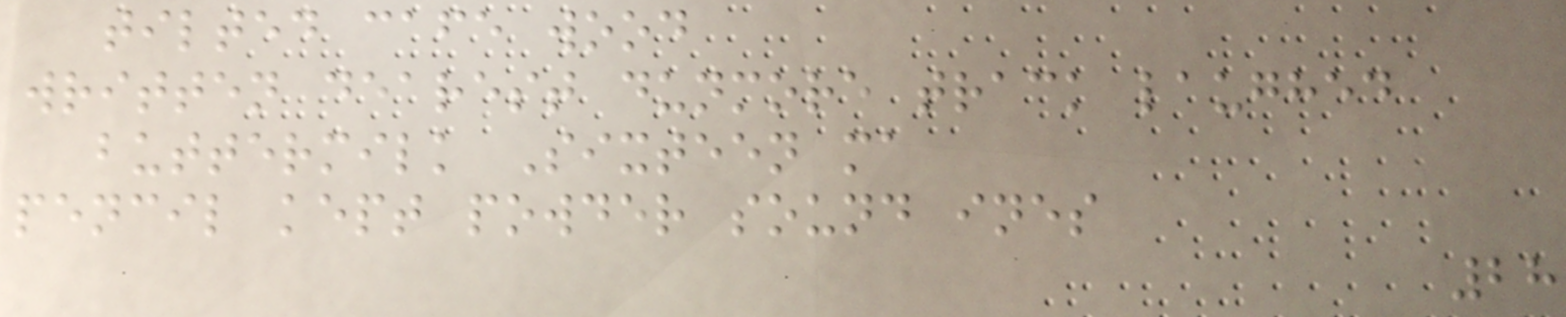tilted cafe wood
written dearest dunmore track laughed
buttermilk Sixteen ma
pencil kept powder sound ines
28
